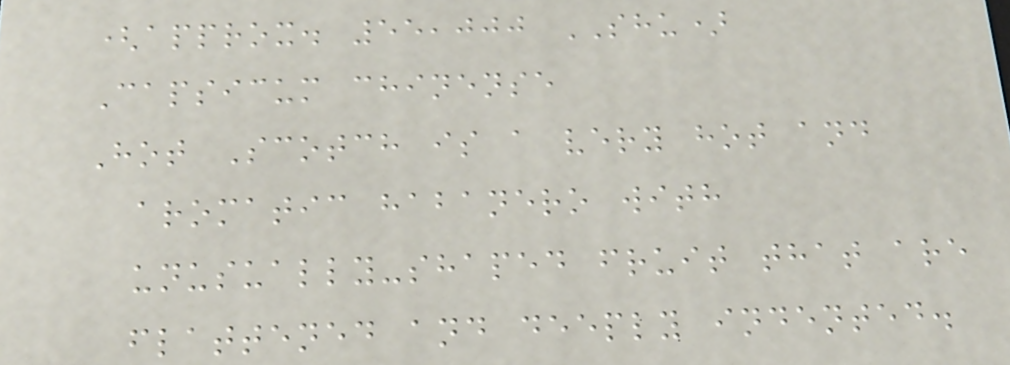(approx. 55,000 SHU)
Capsicum chinense
Hot Scotch is a very hot and
aromatic habanero with
unusually-shaped fruit that are
flattened and deeply indented.
